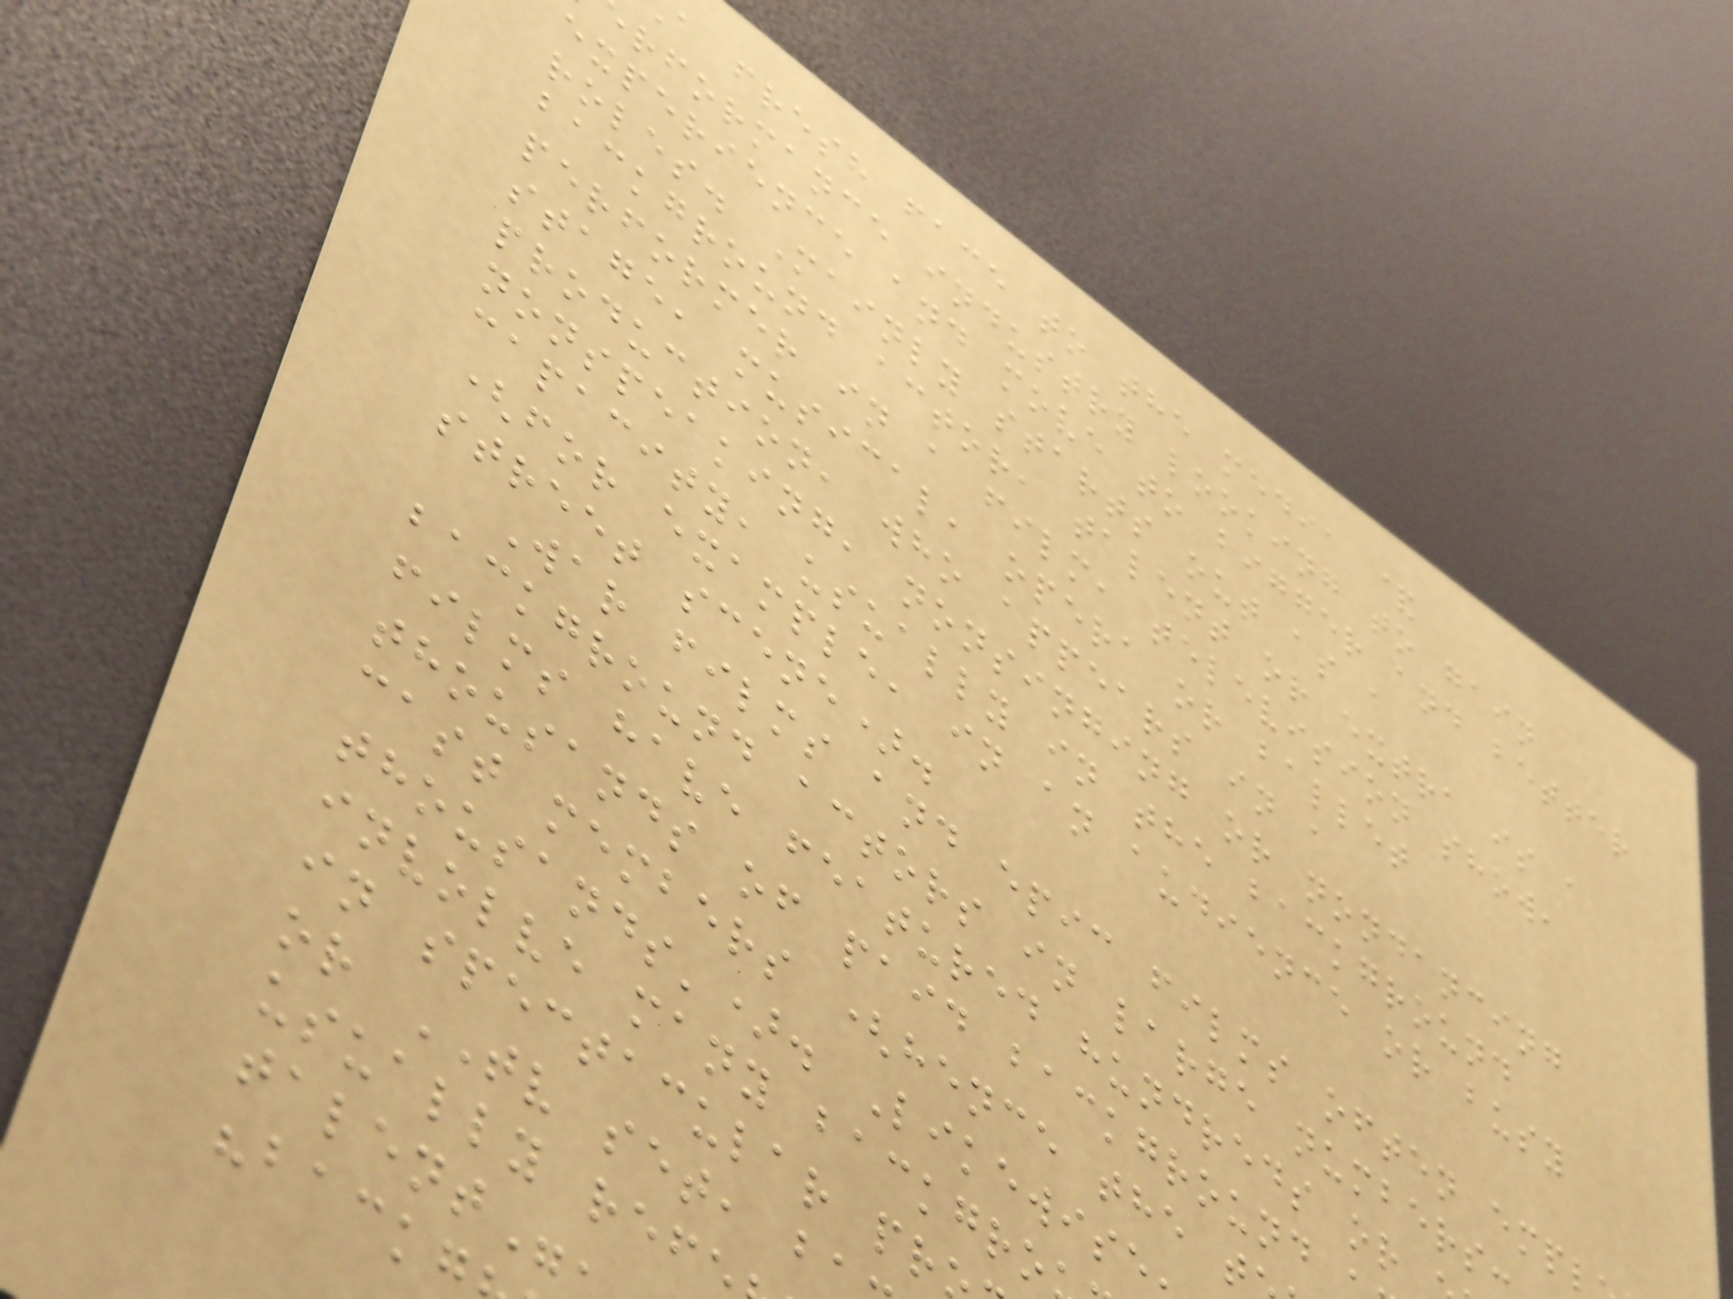a fresh face to the media &
rformance industry looking to gain
experience and move to bigger and better
roles. Mainly starts out as a
background actor, talent or extra is a
performer in a film, television show,
stage, musical, opera or ballet
production, who appears in a
nonspeaking, nonsinging or nondancing
capacity, usually in the background
(for example, in an audience or busy
street scene).
War films and epic films often empl
background actors in large numbers:
films have featured hundreds or
thousands of paid background
cast members (hence the t
thousands'). Likewise
involve many backgro
in spectacular pr
or TV set, b
usually ref
